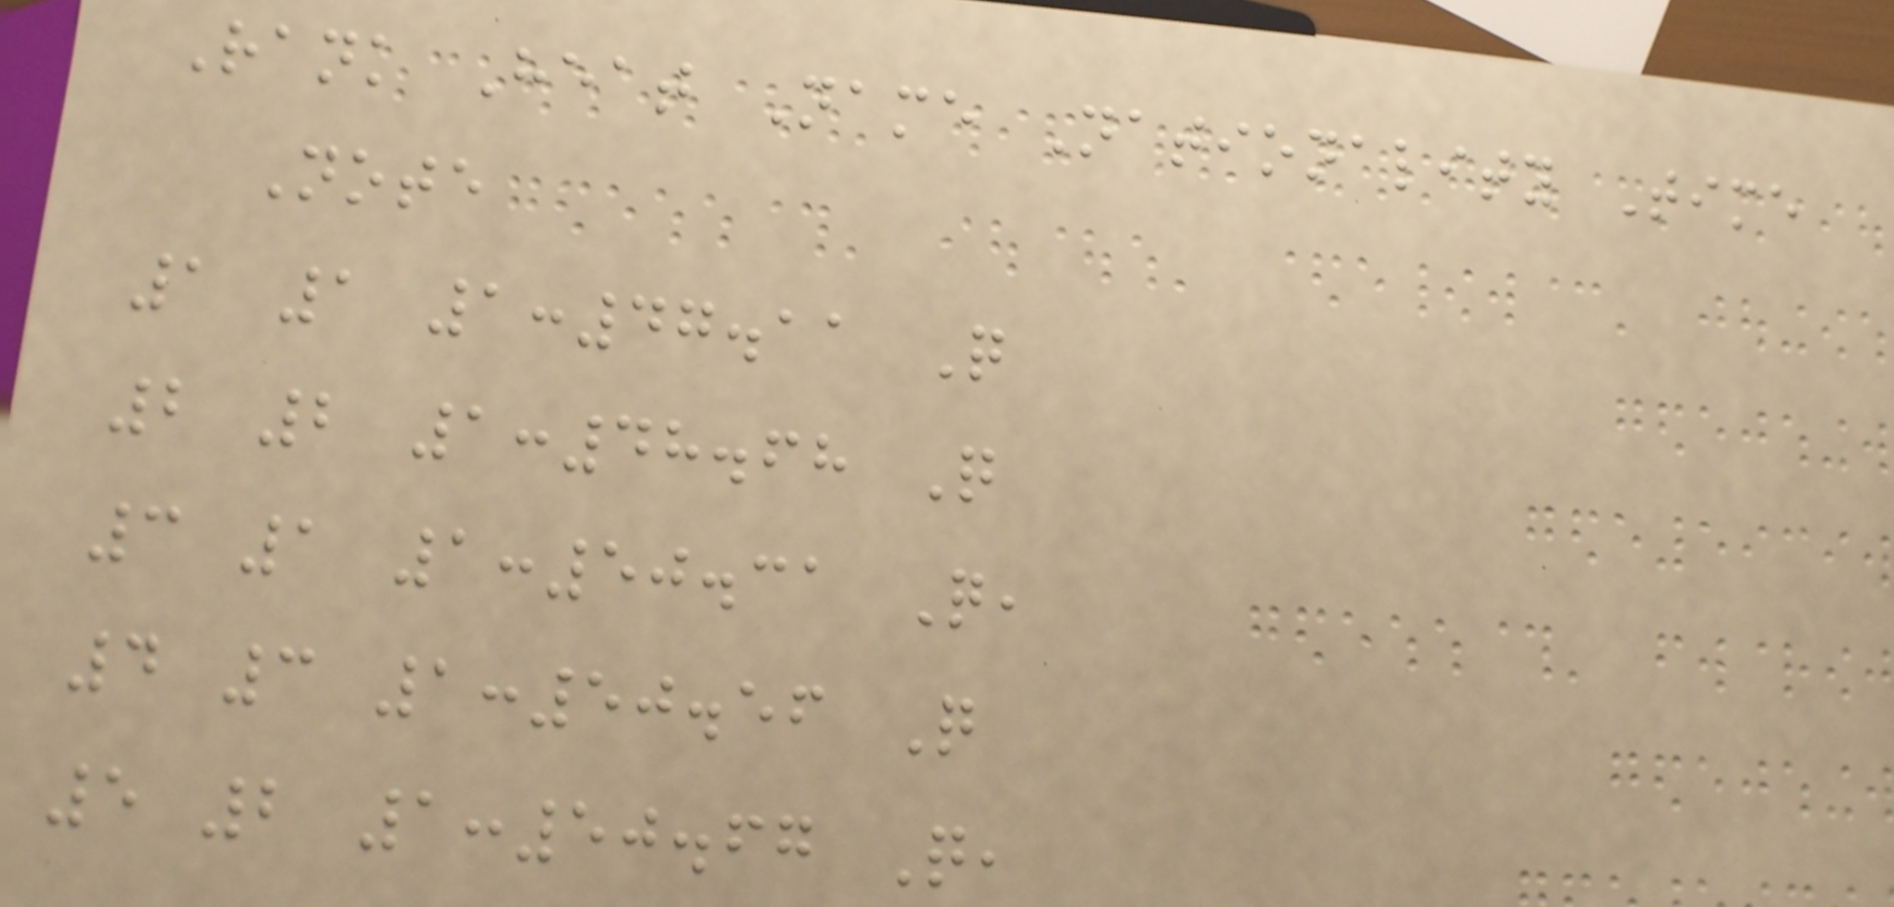Rank Heat Name Nationality Time
Note
1 1 1:47.11 Q
2 2 1:48.68 Q
3 1 1:50.31 Q,
4 3 1:50.56 Q
5 2 1:50.67 Q,
